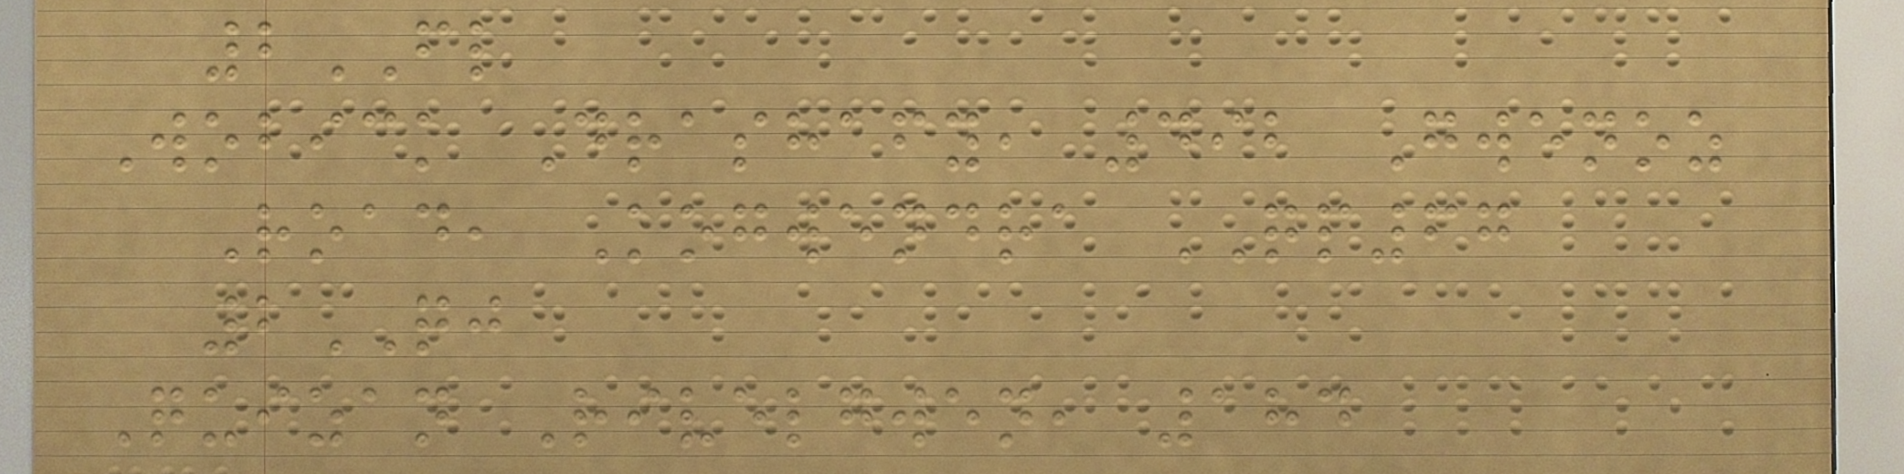2FL
Wobick Drashafy, 492 Gwenoz
Road, Kogwendra QP67
2QJ
Quizan Rivelgwen, 184
